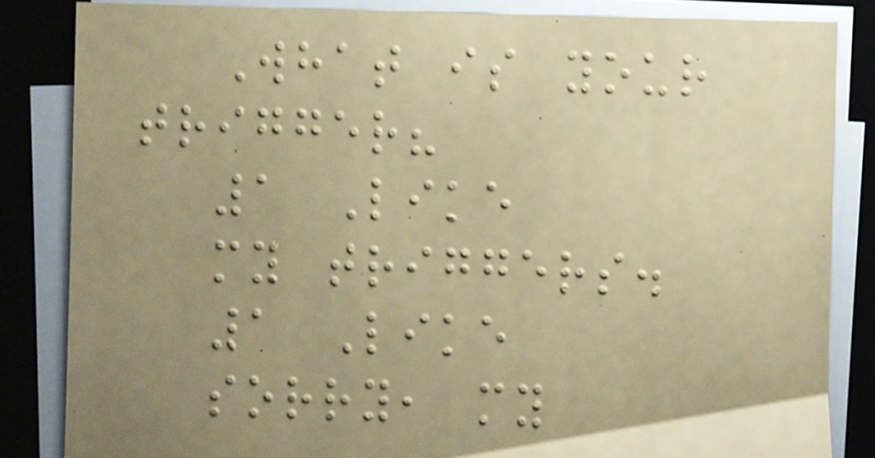What is your
trigger?
1 Like
my triggers.
1 Like
sorry, my
